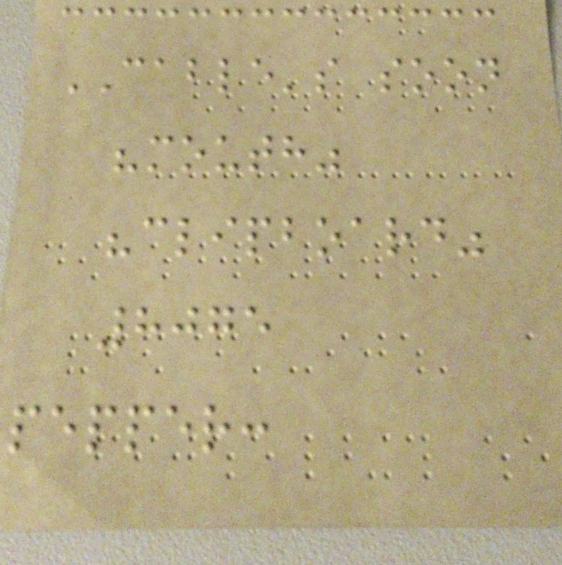CABLE's soon
"mouth"
"clipboard"
8075
pepper:
